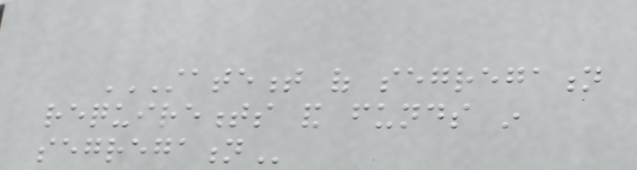STATEMENT OF SEGREGATION
REQUIREMENTS AND FUNDS IN
SEGREGATION
